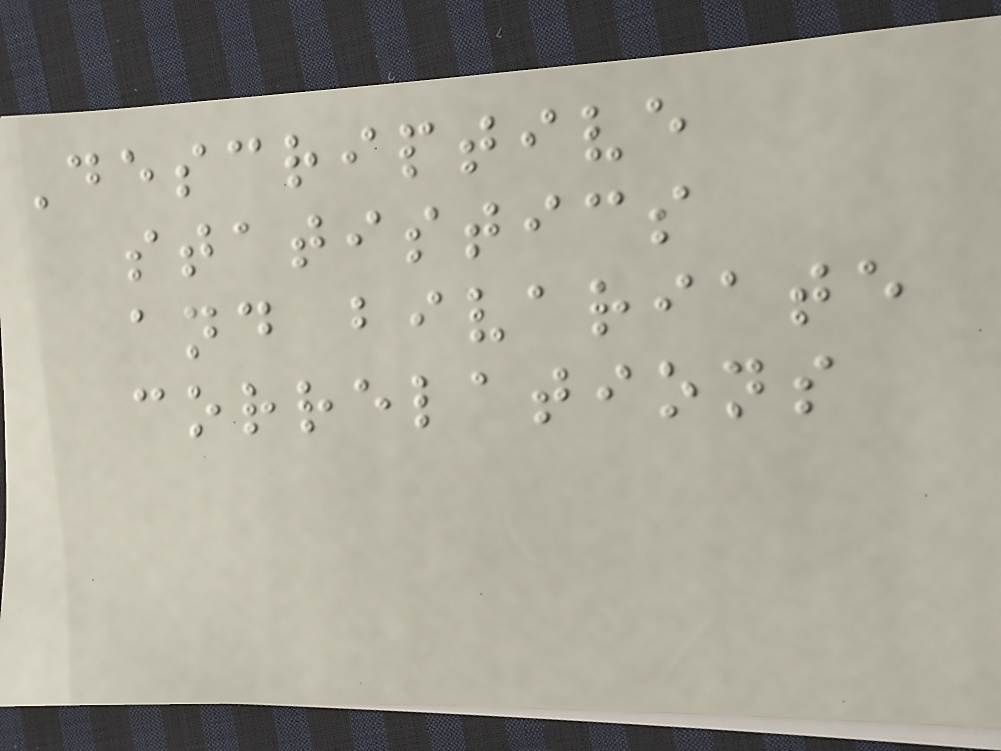Descriptive
statistics
and bivariate
correlations
